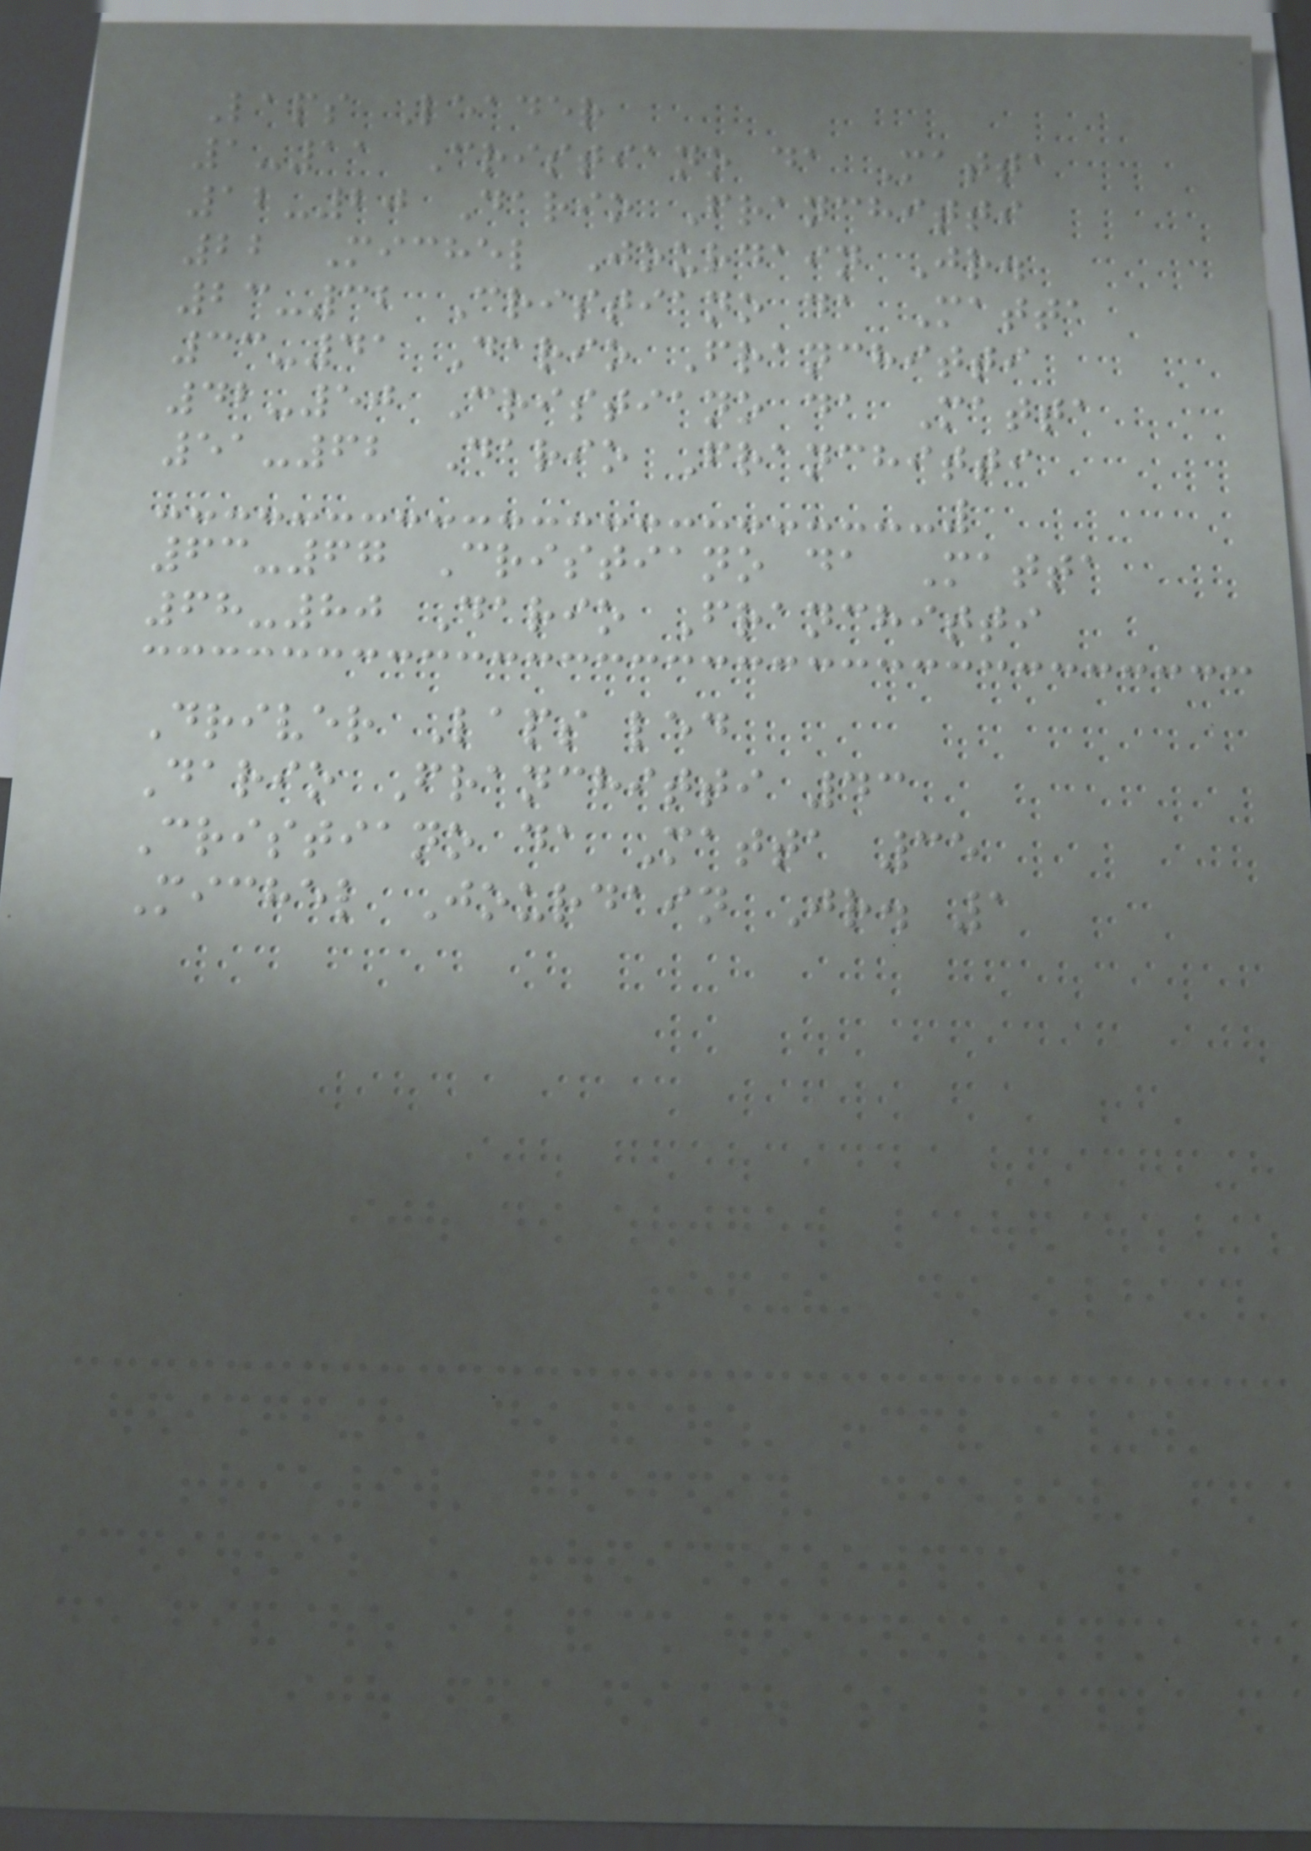Laps Leader
1-11 Cristiano da Matta
12-20 Dario Franchitti
22 Michel Jourdain Jr.
23-32 Cristiano da Matta
33-41 Dario Franchitti
42-50 Cristiano da Matta
51-62 Dario Franchitti
63-67 Cristiano da Matta
68-80 Dario Franchitti
Driver Laps led
Dario Franchitti 43
Cristiano da Matta 35
Michel Jourdain Jr. 1
